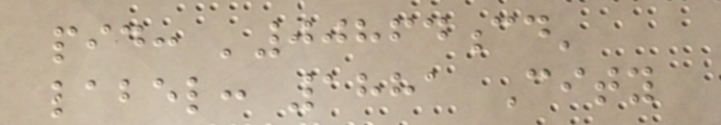pid: '00864cd'
label: 1881 City
